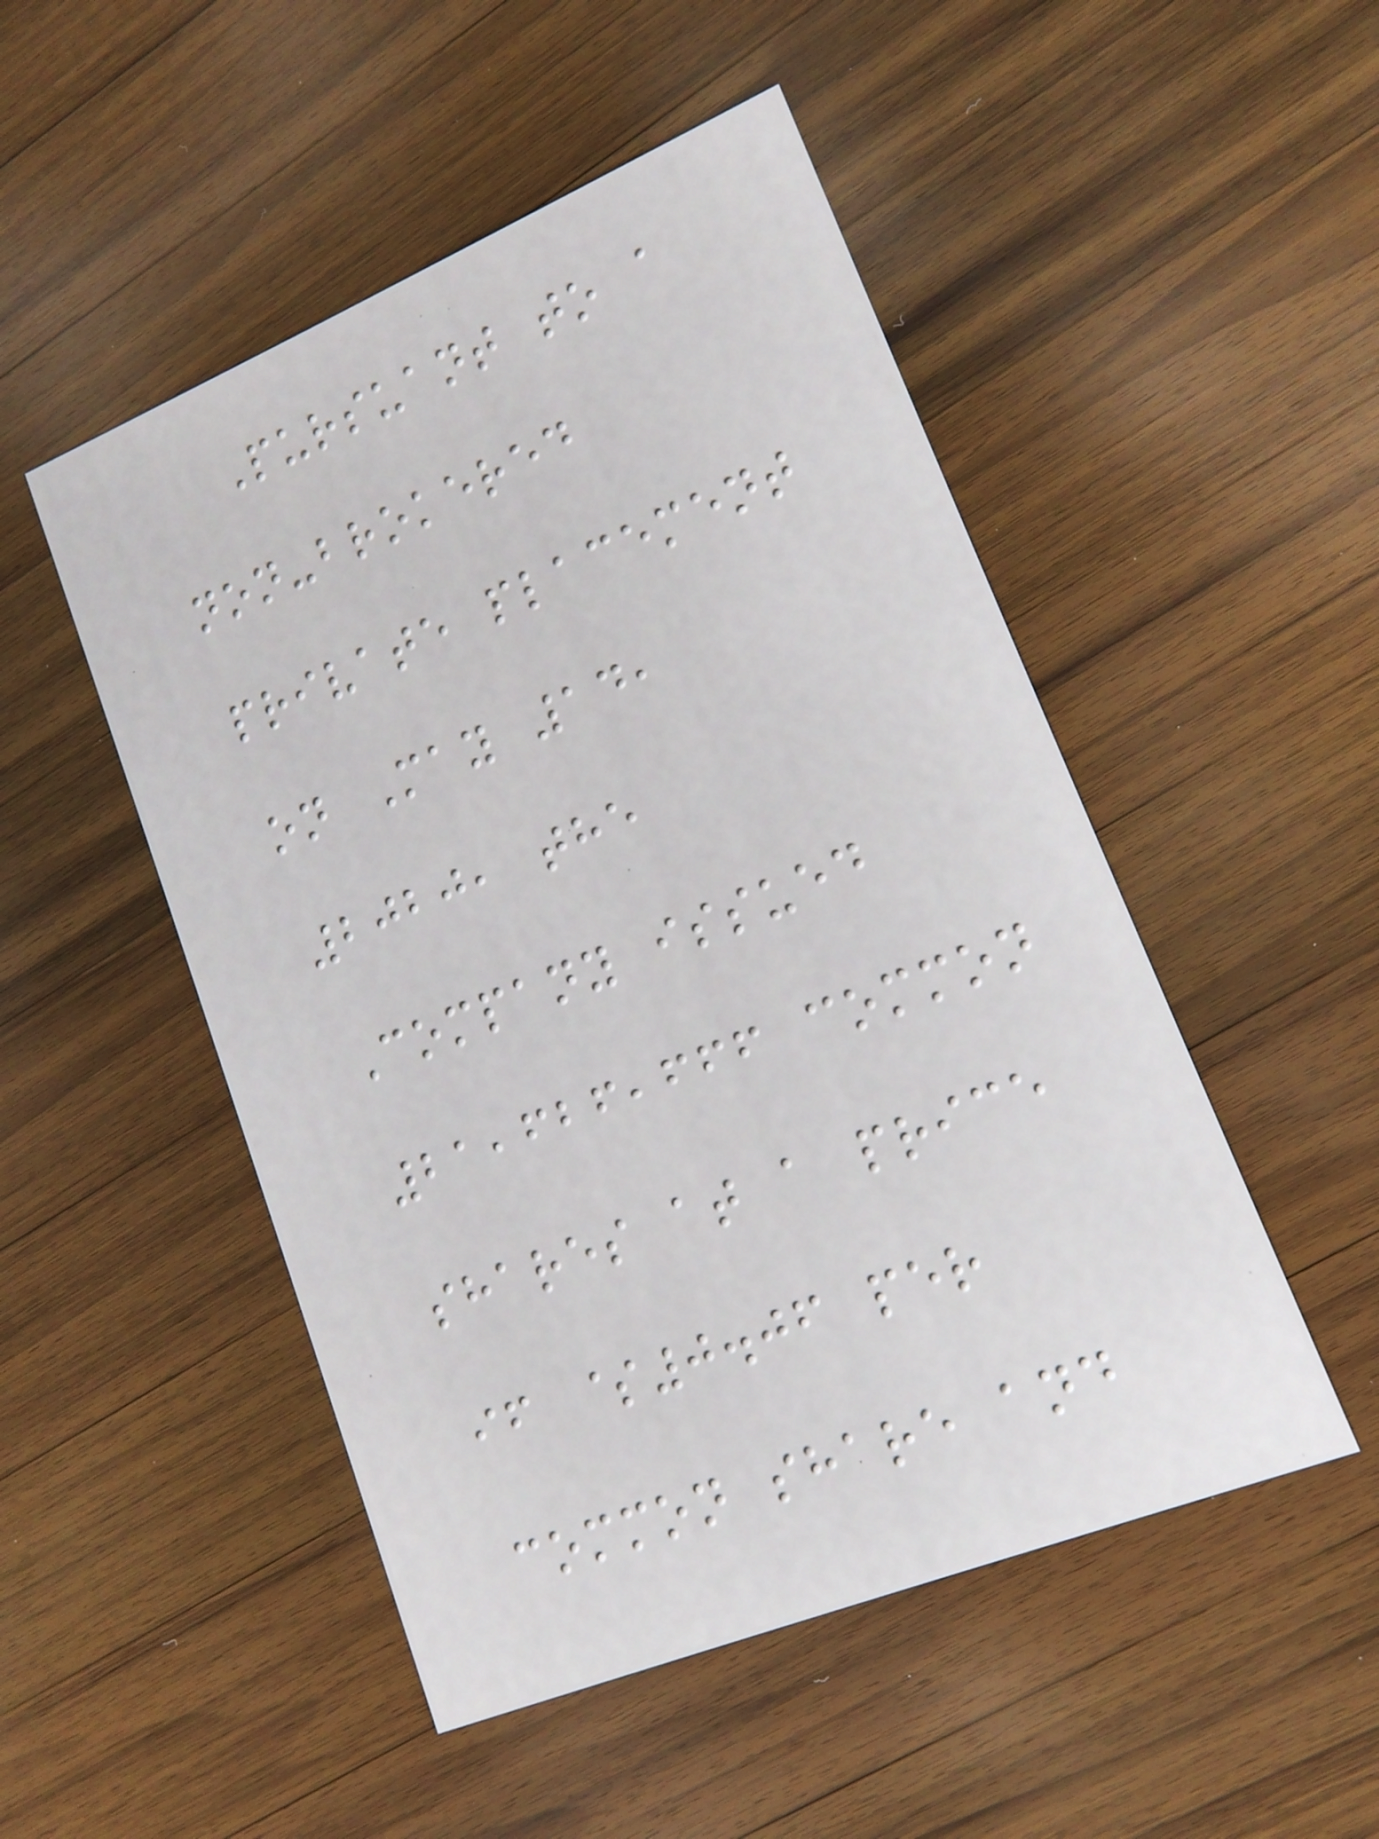Pursuant to a
non-brokered
private placement
on May 14,
2020, the
Company issued
21,626,666 common
shares at a price
if $0.06 per
common share and
